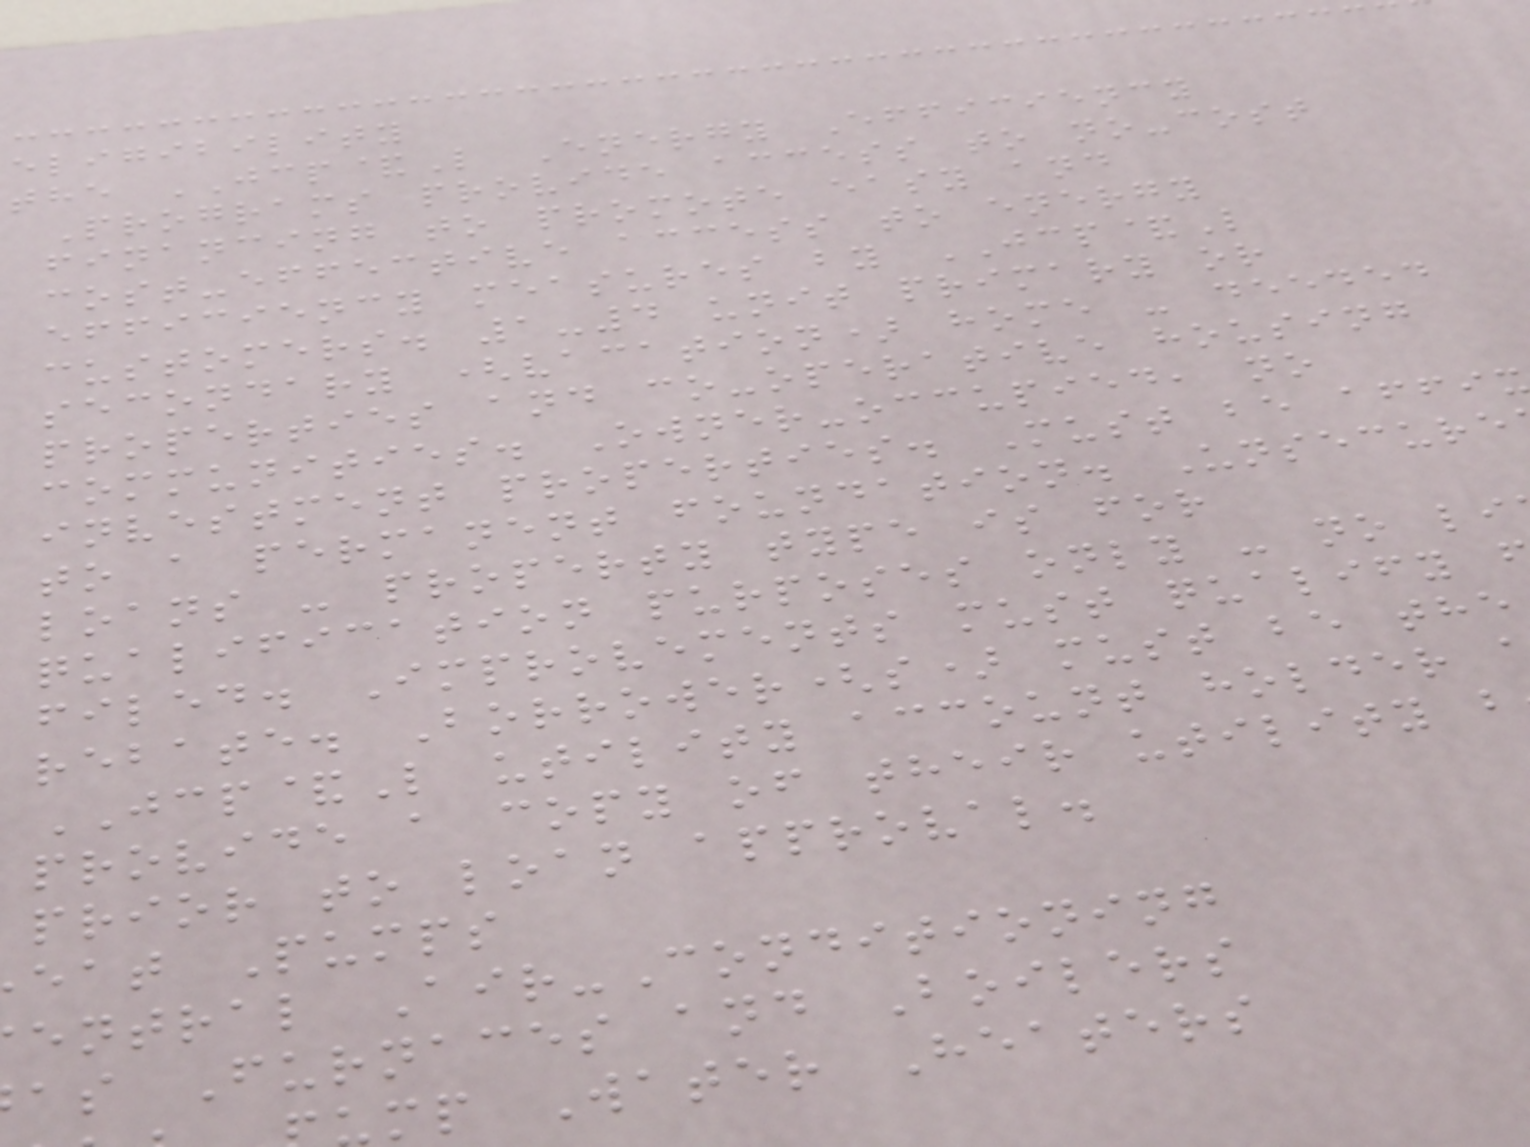eligibility
the JCP&L Energy Efficiency
Programs provide access to no-cost
financing to promote easy and
cost-effective access to energy
efficiency measures by JCP&L
customers. 1-4 unit primary or
secondary (vacation) home - deeded
properties and co-operative housing
communities. Owner-occupied, no
investment properties. Must be affix
to a permanent foundation. Unsecure
loans - property type is for
qualification purposes only - no li
filed. Improvements must qualify
rebate. Borrower(s) must be the
JCP&L utility account holder
provide a copy of their utility b
prior to loan approval.
eat Pumps
entral Air-Conditioning
as Furnaces and Boilers
mp Water Heaters
